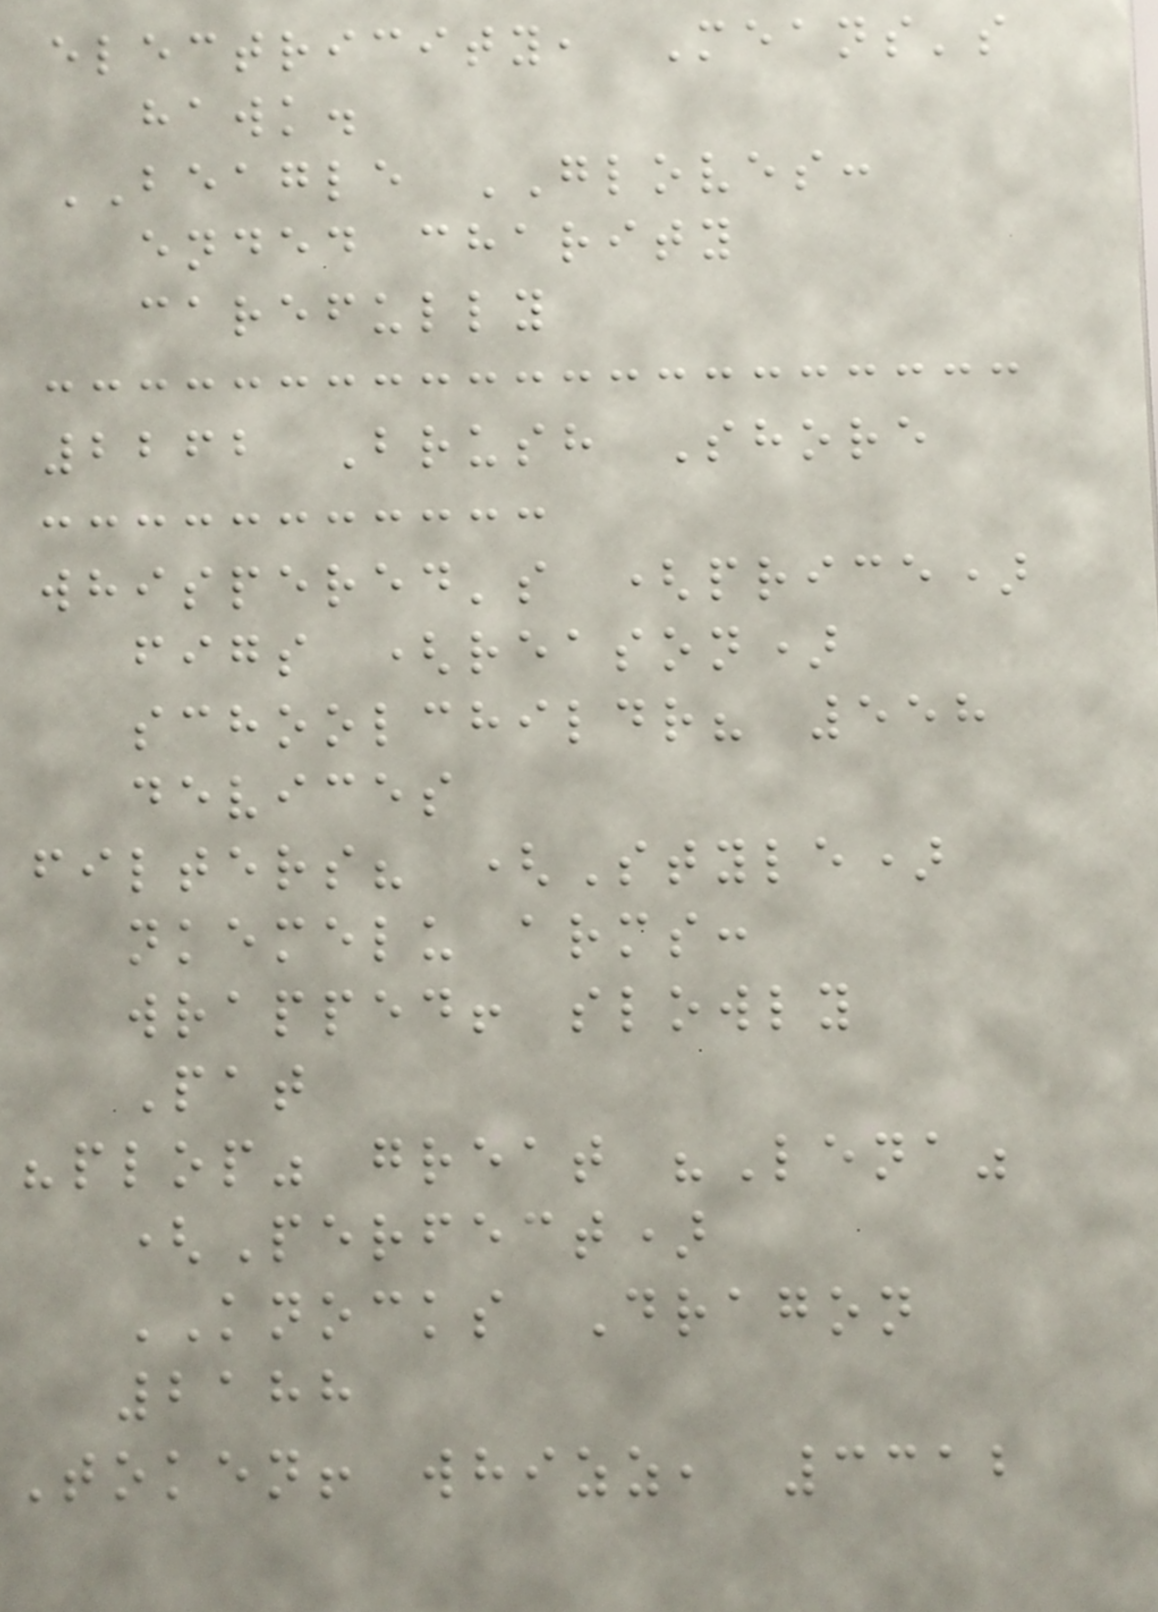electricity, Means's
hawk.
BEAGLE GLOVES:
ended charity
carefully
2262 Brush Shore
whispered's (price)
figs (reason)
schoolchildr? 558
devices
filters? (Style)
nkemelu arms:
wrapped! slowly
Pat
"plop" great "Lena"
(Perfect)
KNOCKS Dragon
2188
Token! whizz, 3312
